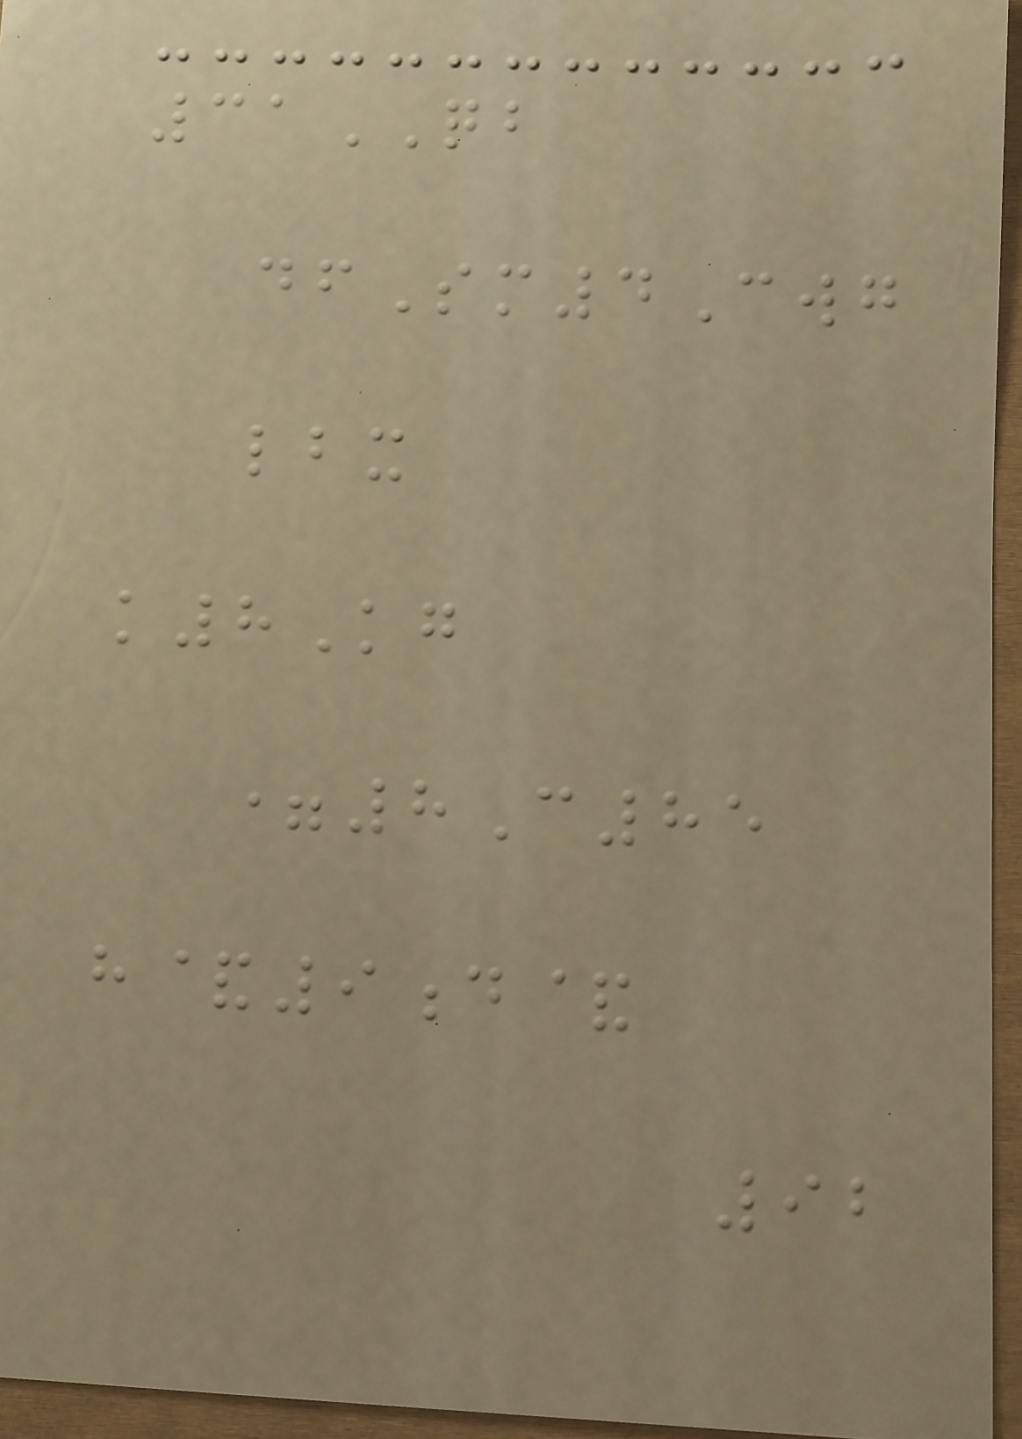31QB
dfSm4Cwg
lbx
k8Kg
=8C85
h&9d&
92
